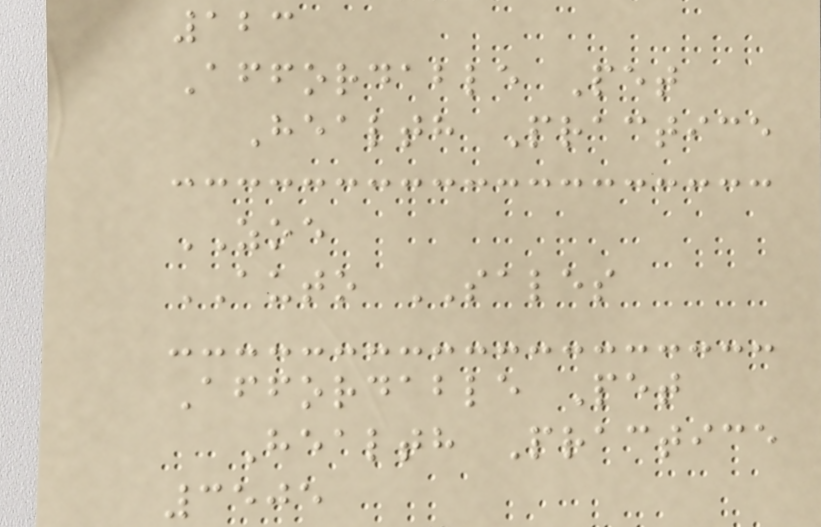123
Affordable Pet
Health Practice
ZOE
AUTO SALES
Affordable Pet
Health Practice
3505
